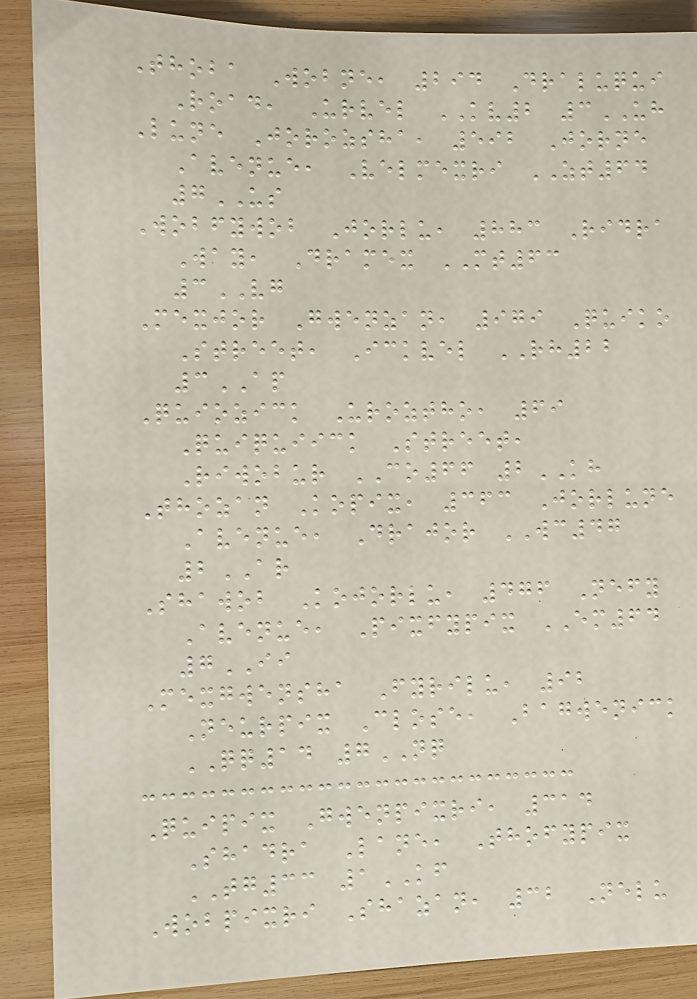Thoba Wobne, 294 Draluqui
Road, Urvel KV2 3UH
Lune Jorozsha, 592 Jorne
Avenue, Velmexri ZT64
7US
Wobfywob Jorlu, 883 Ridra
Way, Dramex MT63
3VG
Mexjor Gwenzan, 979 Quiko
Street, Ickvel RH22
3AP
Quiozick Uroztho, 69
Quiquiick Street,
Riwobur CO66 2KH
Thozan Kopix, 363 Jorlune
Avenue, Drajor WC47
2AR
Shawob Kojorlu, 476 Nefy
Avenue, Pixfypix EM64
7II
Mexgwensha Fyrilu, 92
Neurpix Close, Bagwenick
QQ14 7NQ
Quipix Gwenpixri, 314
Shadra Lane, Thofypix
TG33 1KF
Wobpixri Shazan, 32 Nelu
